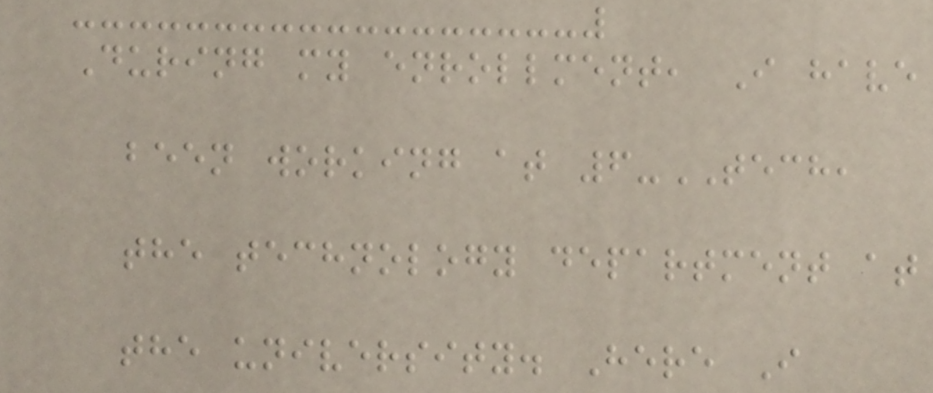During my enrollment, I have
been working at 6-TECH,
the technology department at
the university. Here I
